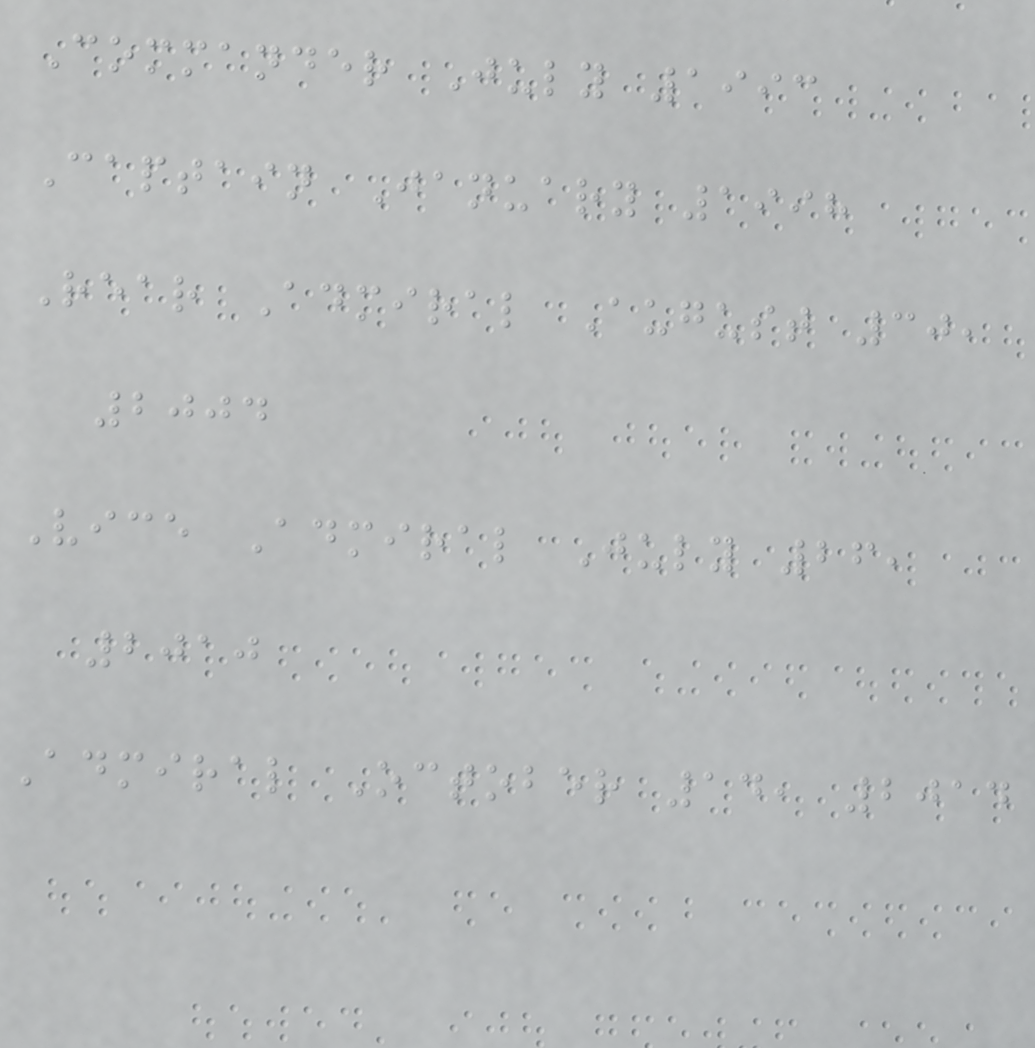Commander July 1993
Captain January 1998
Rear Admiral August 30,
2004
Vice Admiral July 26,
2010
Admiral October 14, 2014
